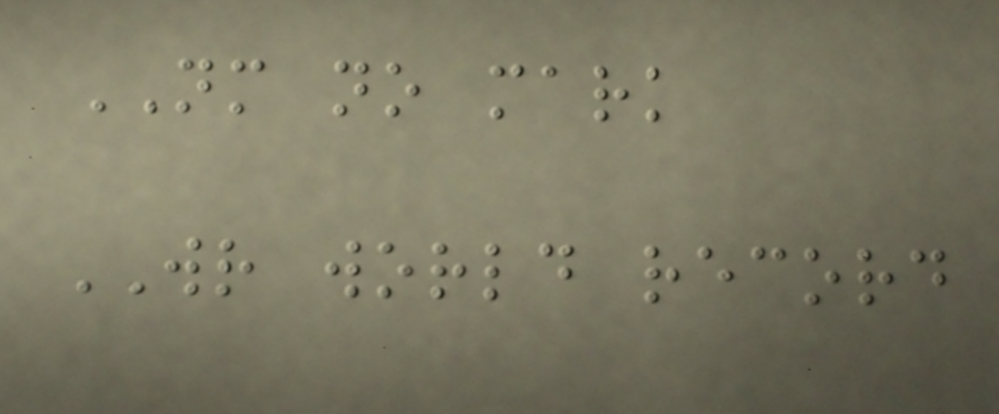NM no mark
WR world record
